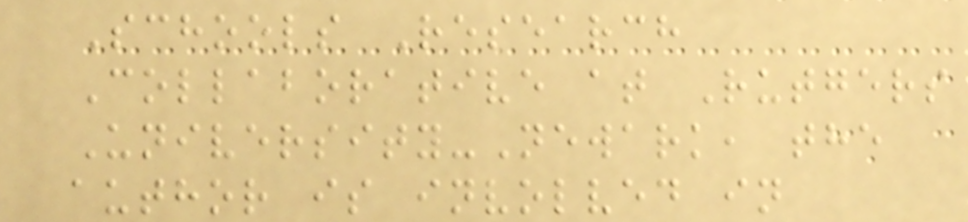Schools Research
Collaborative at Rutgers
University-Newark, the
author is involved in
